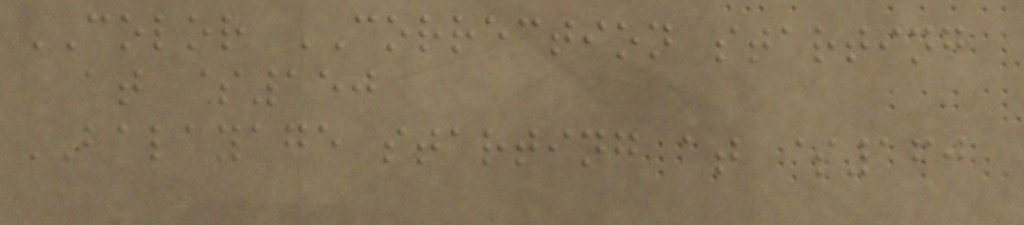COLOR CORRECTION starting
at $150
BALAYAGE starting at $160
